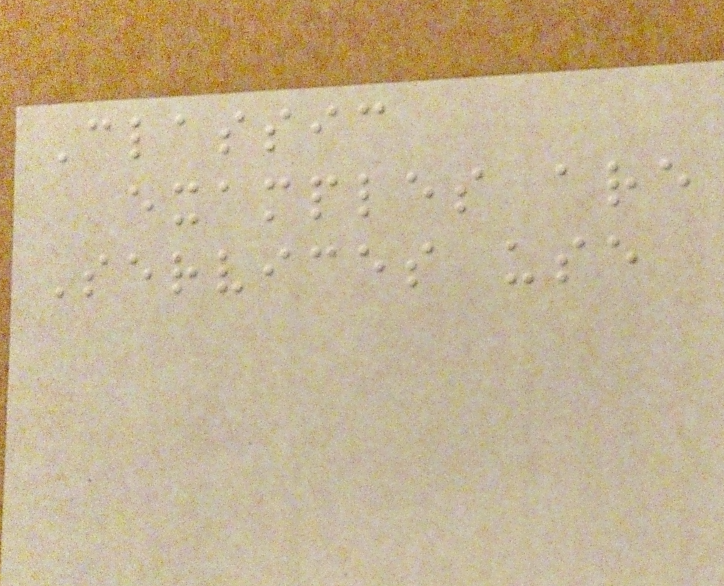Classic
examples are
Services use
